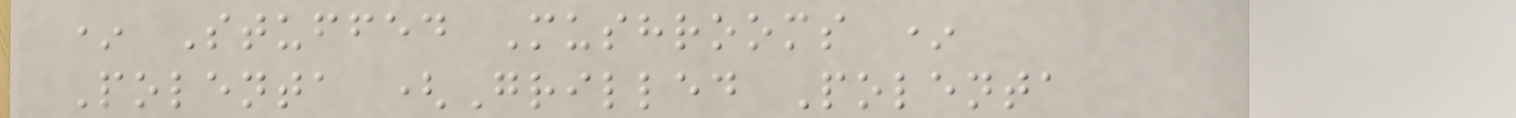* Stuffed Mushrooms *
Polenta (Grilled Polenta
